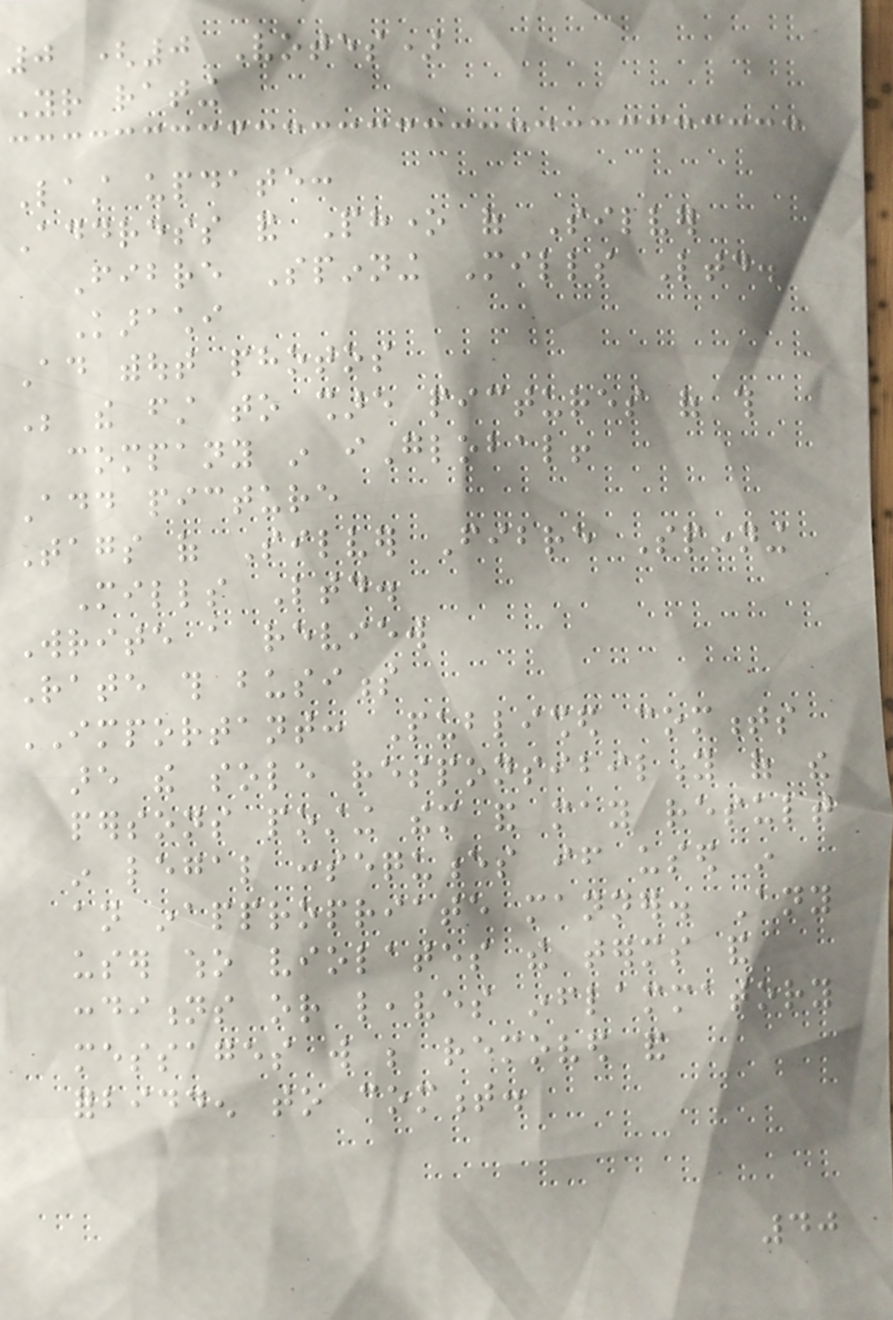0 (0 Votes)
Your rating
Last update:
Address and Phone of Silver
Fibre Spinning Mills Ltd.
Karachi
Ad without photos
Be the first to share pictures of this
company in iGlobal!
Add picture
Tags of Silver Fibre Spinning
Mills Ltd.
Write a review
Rate this business
IMPORTANT: Published comments
are the sole responsibility of the
persons posting them and may result
in legal consequences if used in
an inappropriate manner. Any
user who violates the terms and
conditions or leaves inflammatory
messages will be removed and
forbidden to comment.
40
